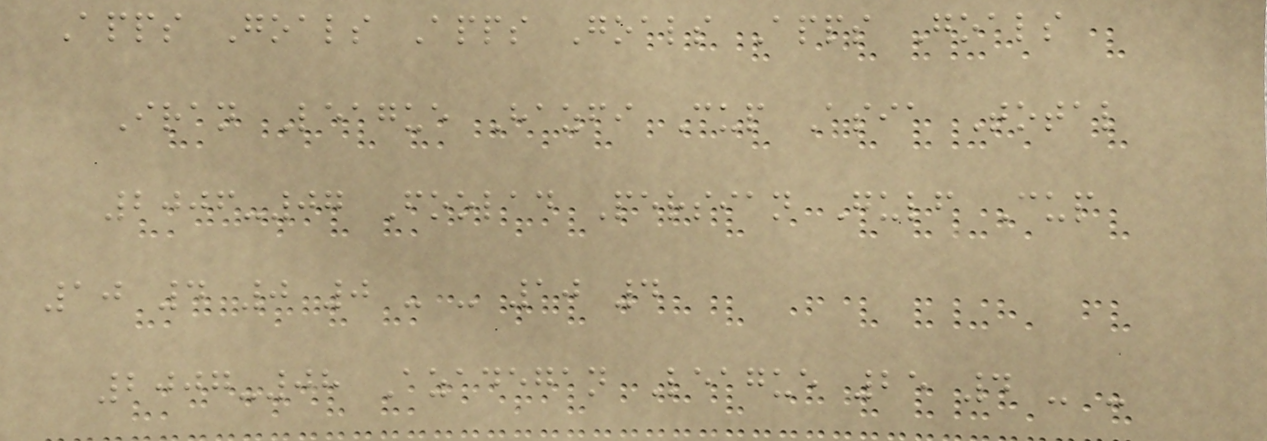Apps Goals Apps Goals Apps Goals
Iran League Hazfi Cup Asia Total
2006-07 Foolad Persian Gulf Cup
10 4 0 0 - - 10 4
2007-08 Azadegan League 25 4 - -
